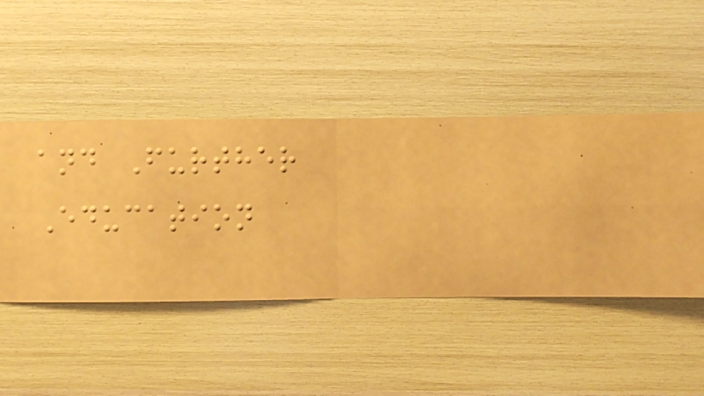and Further
Education
